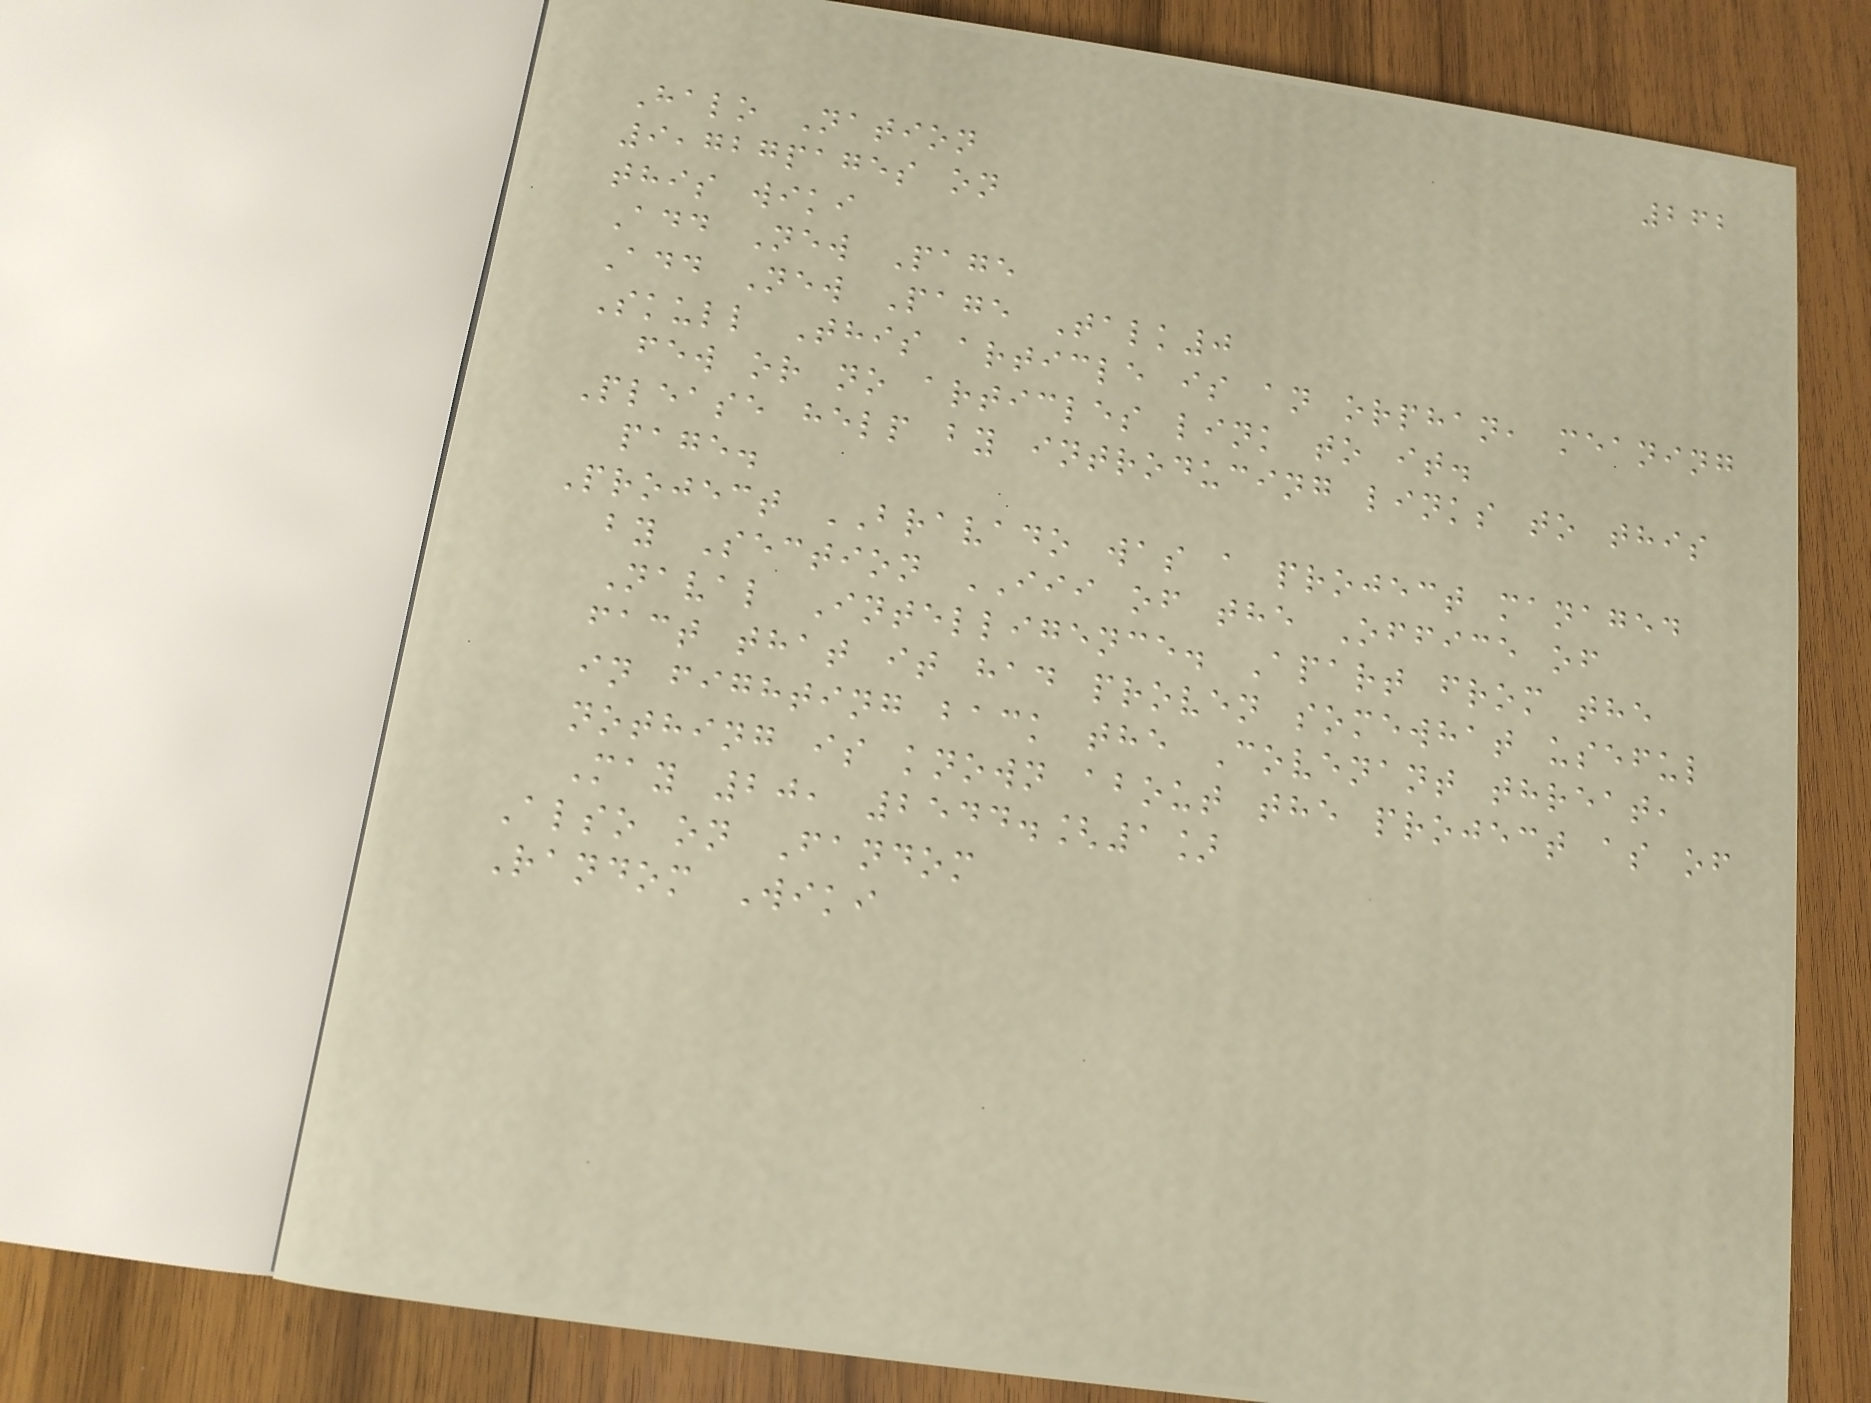262
Halo Nation
9,727pages on
this wiki
Add New Page
Add New Page Talk0
Skull This article is an orphan, meaning
few or no articles link to it.
Please help by introducing links to this
page.
Project BRAVADO was a project managed
by Section III of the Office of
Naval Intelligence. Apart from the
fact that it had proven somewhat useful
in fighting back the Covenant threat,
nothing is known about the project as of
May 20, 2544.[1]
Also on Fandom
Random Wiki
